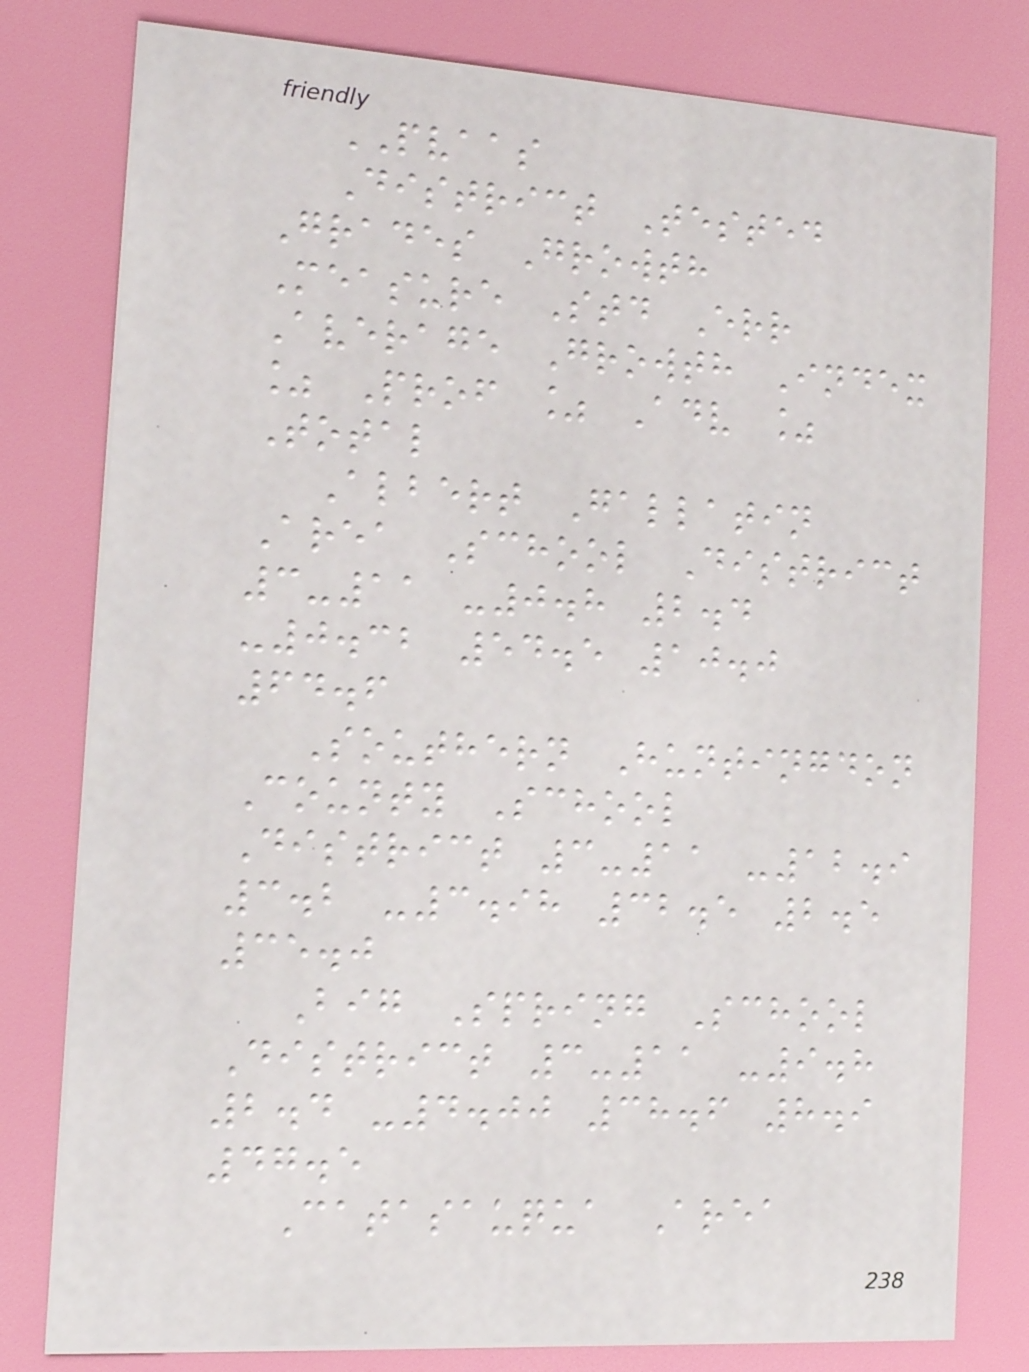PVAAS
District Tested
Grades Growth
Measure Std Err
Average Growth Index
% Prof % Adv %
Total
Albert Gallatin
Area School District
3-11 -0.8 2.4
-0.32 54.5 10.0
64.6
Southern Huntingdon
County School
District 3-11 -12.9
3.2 -3.98 32.5 2.5
35.0
Big Spring School
District 3-11 -9.8
2.4 -4.00 38.6 8.9
47.5
Catasauqua Area
